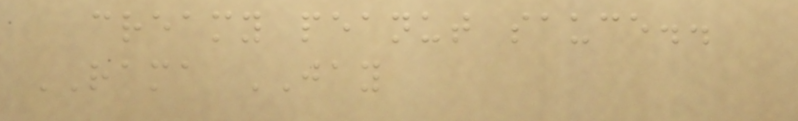creamy peanut sauce..
RAMA JAY
